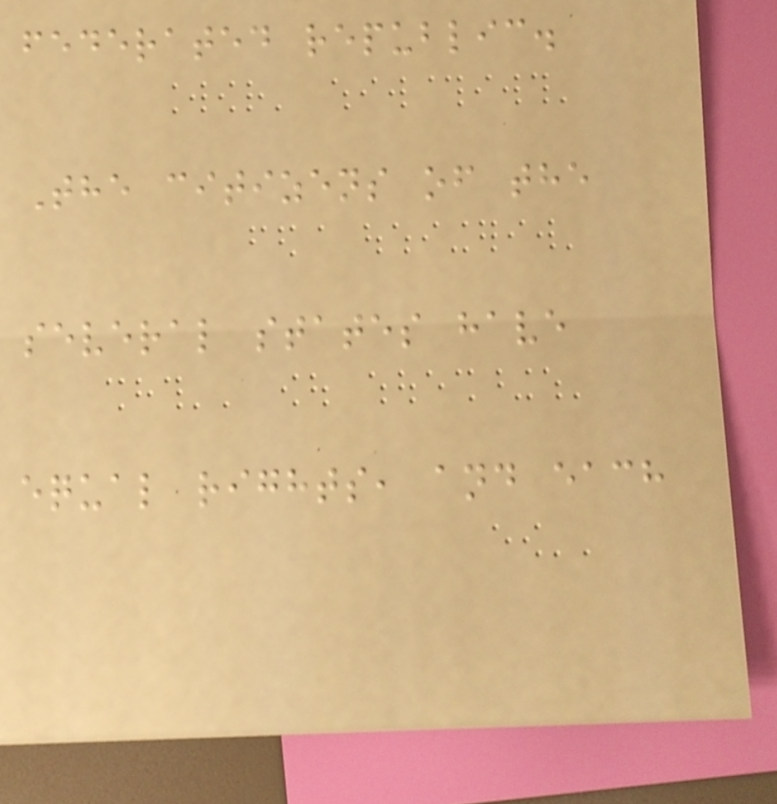federated republic.
The citizens of the
several states have
equal rights, and each
